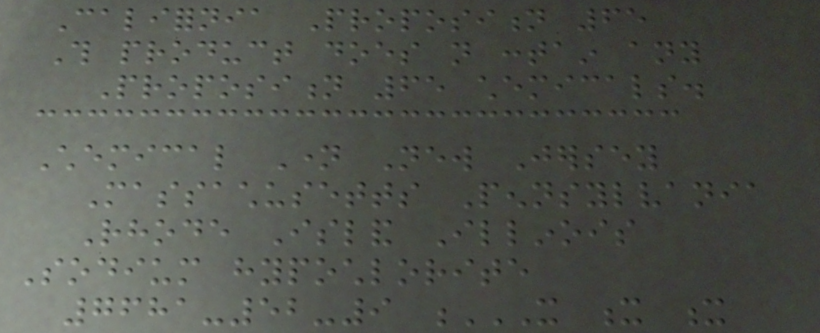California Proposition 65
This product does not contain any
Proposition 65 chemicals.
Chemical Name New Jersey
Massachusetts Pennsylvania
Rhode Island Illinois
Sodium hypochlorite
7681-52-9 X X X
